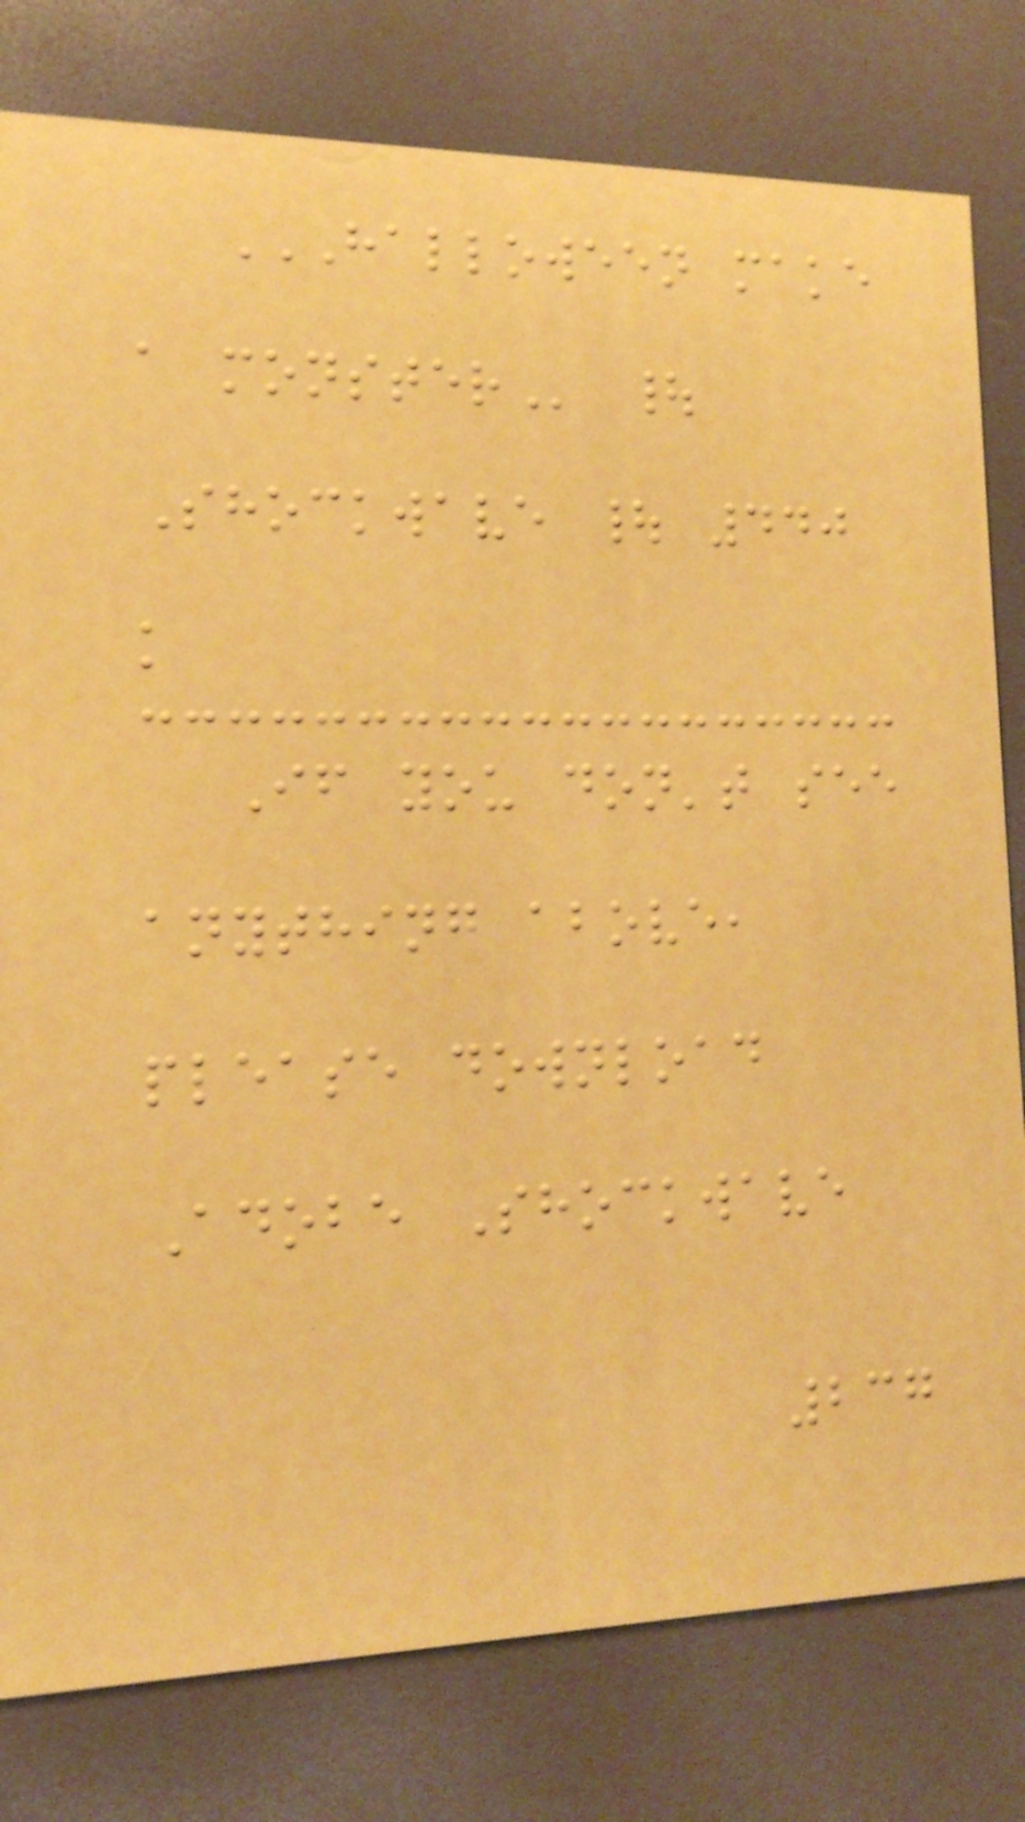HALLOWEEN MAKE
A MONSTER |
Shockwave | 440
k
If you don't see
anything above,
please download
Adobe Shockwave
237
